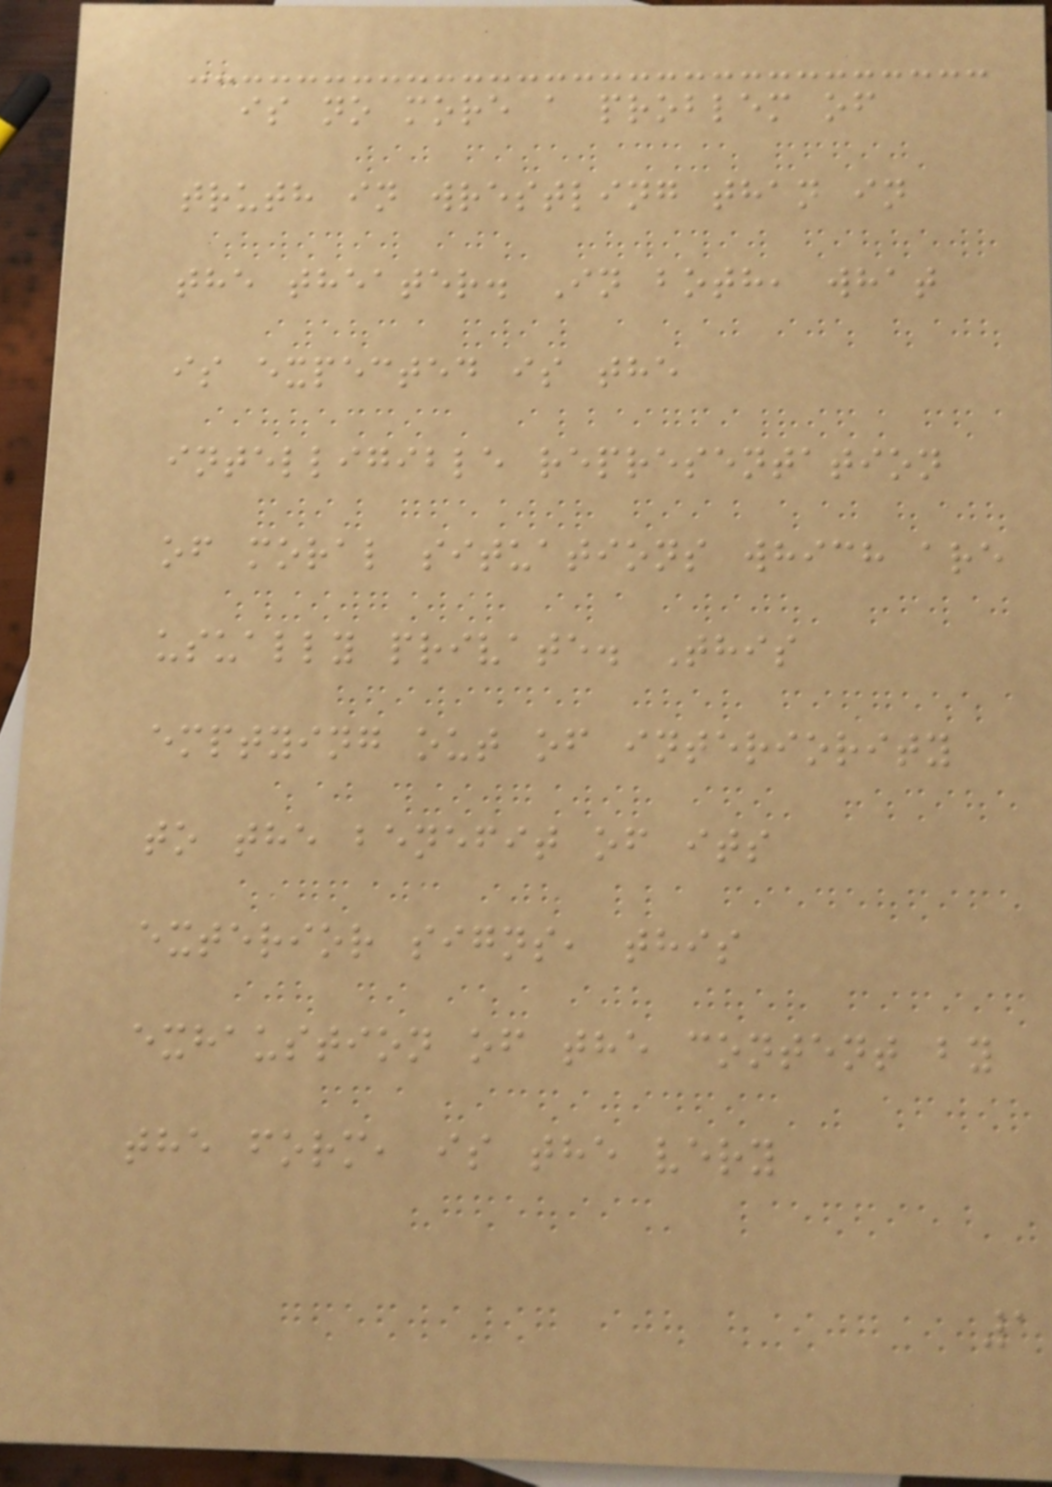is no more a problem of
truth in wrestling than in
the theater. In both, what
is expected is the
intelligible representation
of moral situations which are
usually private. This
emptying out of interiority
to the benefit of its
exterior signs, this
exhaustion of the content by
the form, is the very
1
